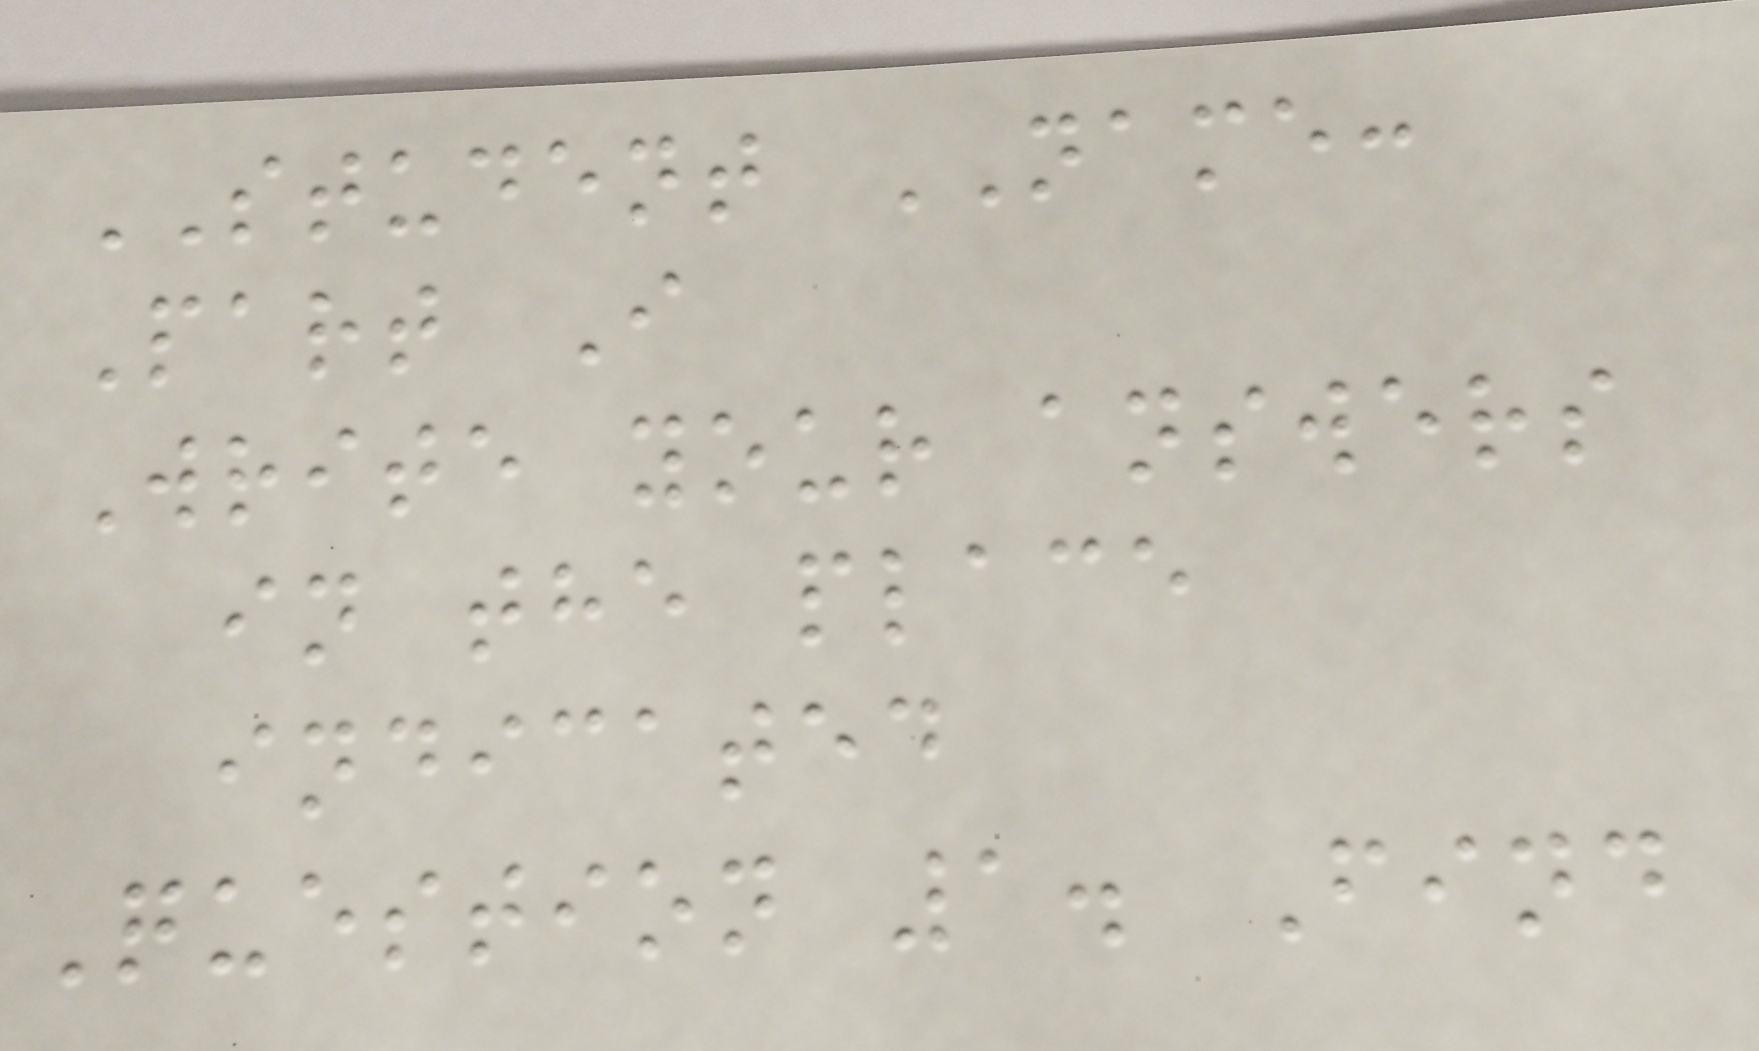STUDENT NAME:
Part I
Write your answers
in the place
indicated
Question 1. Find
